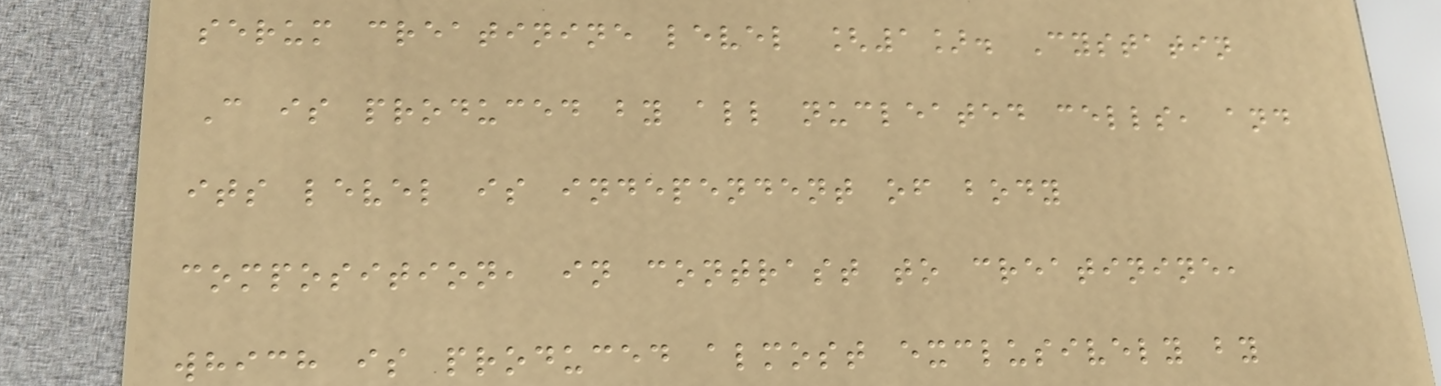serum creatinine level [1]. Cystatin
C is produced by all nucleated cells, and
its level is independent of body
composition, in contrast to creatinine,
which is produced almost exclusively by
